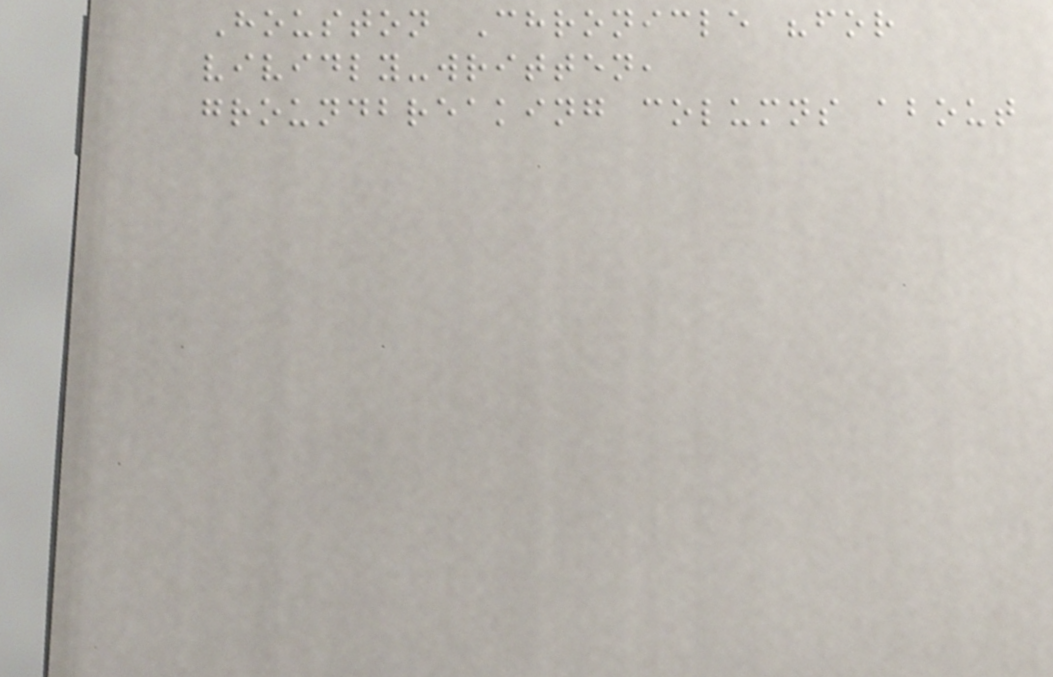Houston Chronicle "for
vividly-written,
groundbreaking columns about
